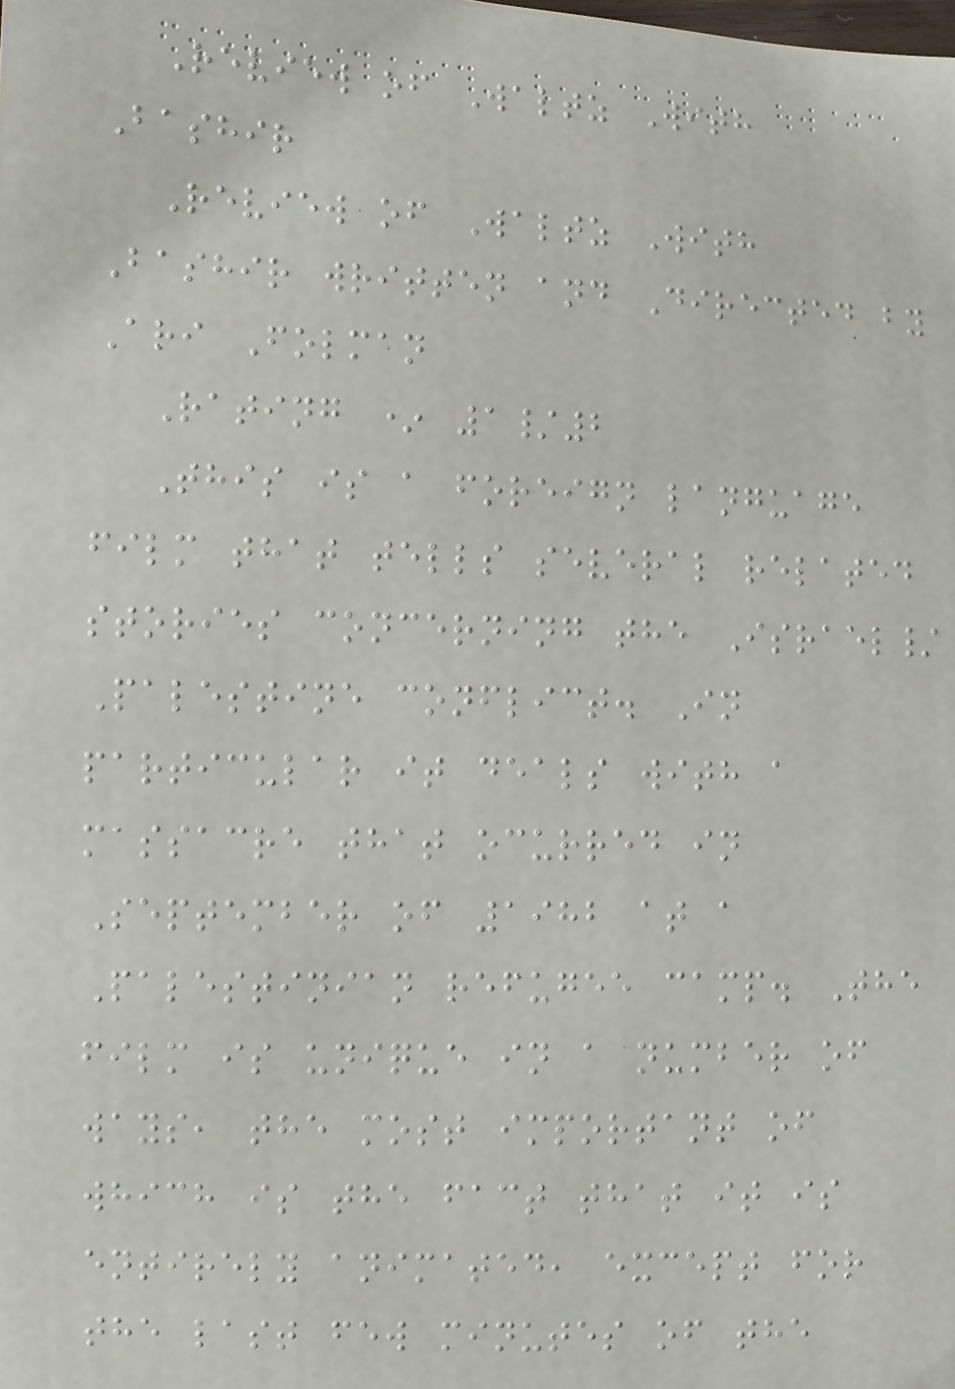Review of Waltz With
Bashir
Review of Waltz With
Bashir written and Directed by
Ari Folman
Rating * 1/2
This is a foreign language
film that tells several related
stories concerning the Israel/
Palestine conflict. In
particular it deals with a
massacre that ocurred in
September of 1982 at a
Palestinian refugee camp. The
film is unique in a number of
ways, the most important of
which is the fact that it is
entirely animated, except for
the last few minutes of the
